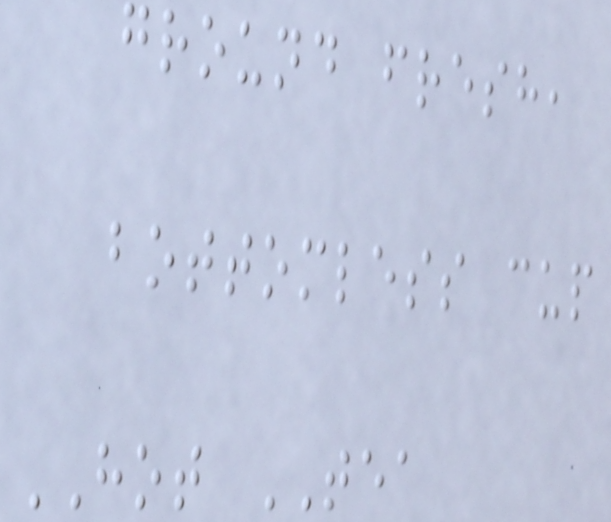ground fresh,
bottomless cup
HOT TEA
